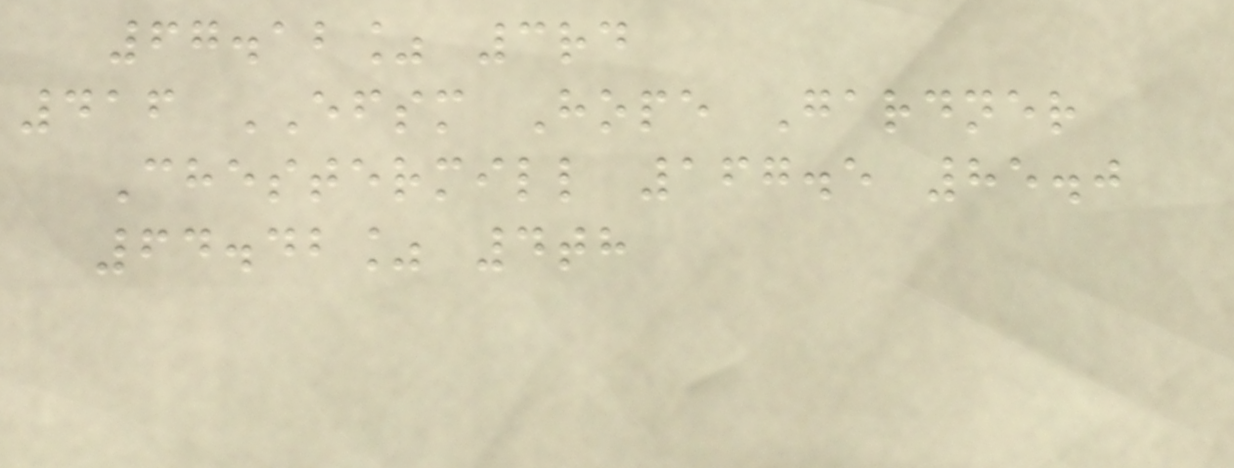67.12% 3rd
416 EFSM Hope Gardner
Chestermill 167.5 85.0
64.42% 4th
